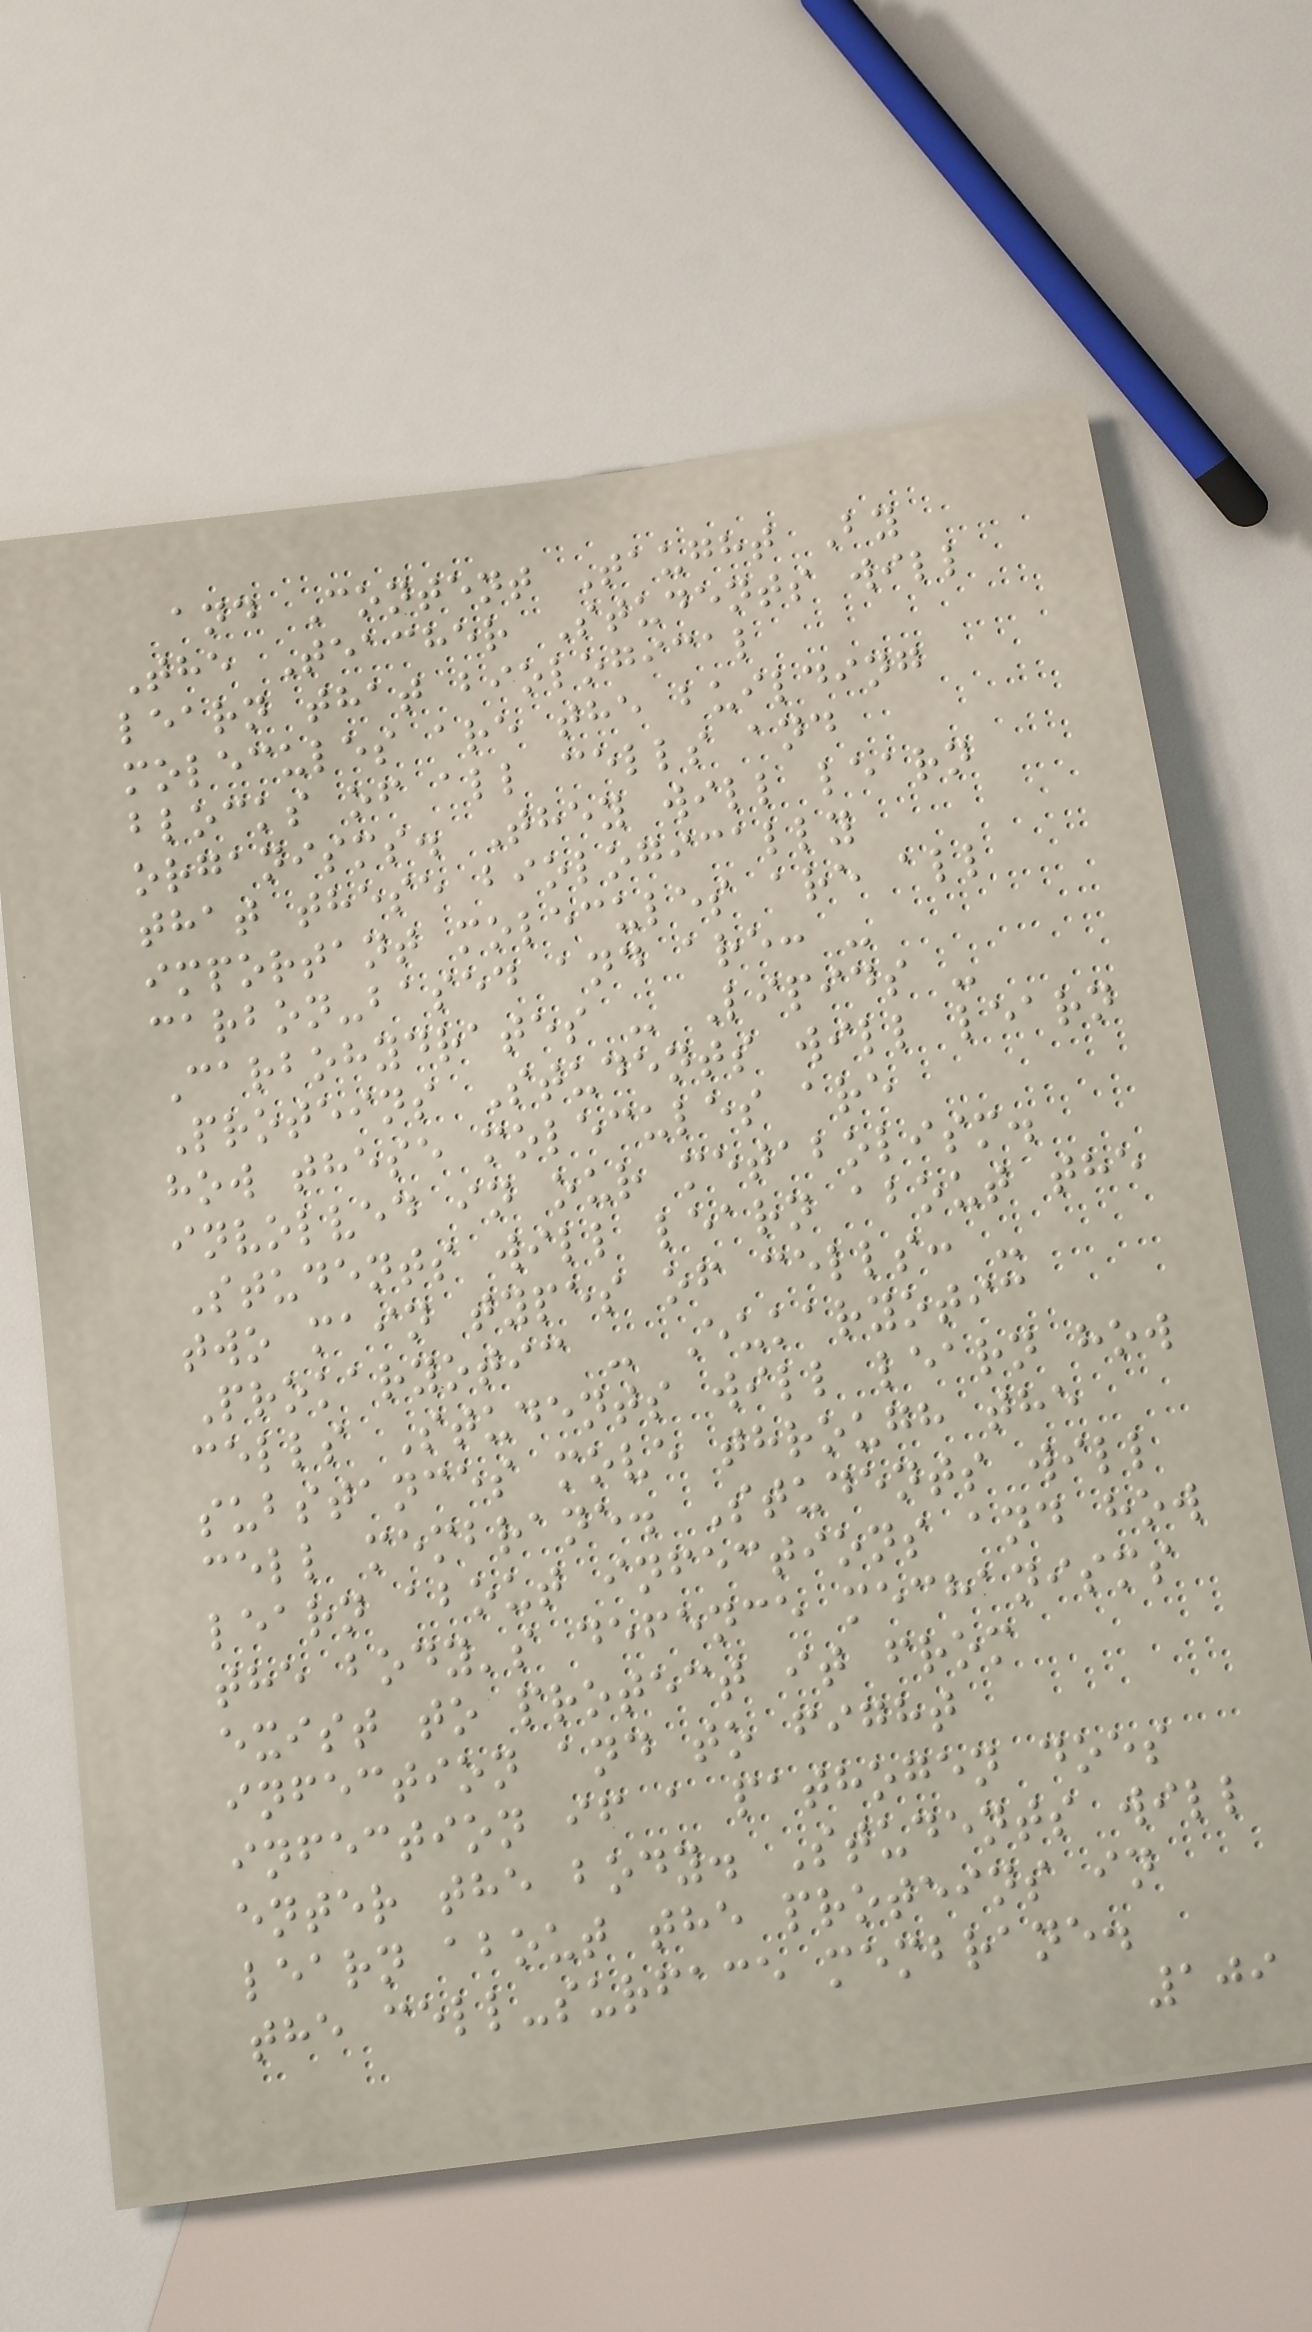and Content Taught By
The Teacher Students will
learn that biological
molecules are the building
blocks of all cells and
organisms. They will learn
that these biologically
important molecules are all
carbon-based and are: -
Carbohydrates - Lipids -
Proteins Students will learn
how these molecules are
involved in our metabolism.
Students will learn about the
two main types of cells: -
Prokaryotic - Eukaryotic
cells Students will learn how
substances move through the
cell membrane. Students will
learn about infections and how
the body's defence mechanisms
exist to protect it from
infection and to fight
infection if a pathogen does
enter the body. Students will
learn about the proteins in
the cell-surface membrane.
109
